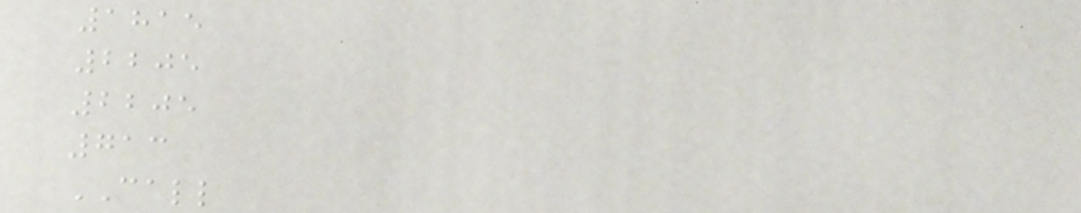1815
2205
2205
713
CALL
